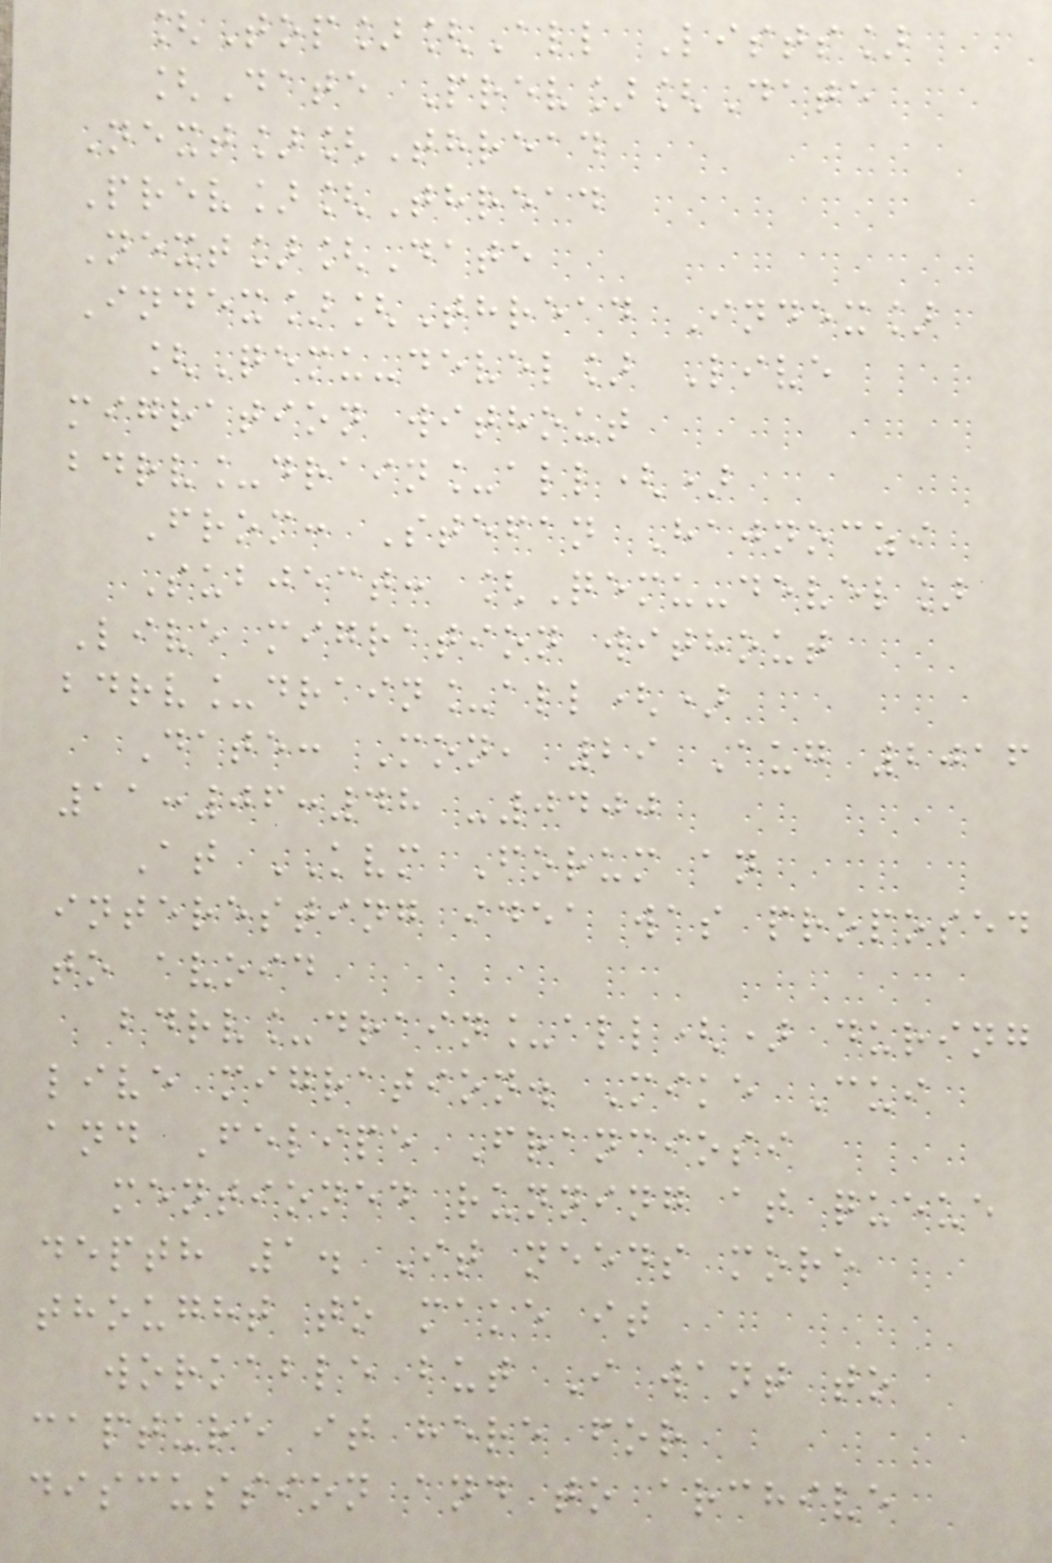[Top][All Lists]
[Date Prev][Date
Next][Thread
Prev][Thread
Next][Date
Index][Thread Index]
[Qemu-devel] Live
migration without
bdrv_drain_all()
From: Stefan Hajnoczi
Subject: [Qemu-devel]
Live migration without
bdrv_drain_all()
Date: Mon, 29 Aug 2016
11:06:48 -0400
At KVM Forum an
interesting idea was proposed
to avoid
bdrv_drain_all() during
live migration. Mike Cui
and Felipe Franciosi
mentioned running at queue
depth 1. It needs more
thought to make it
workable but I want to
capture it here for
discussion and to archive
